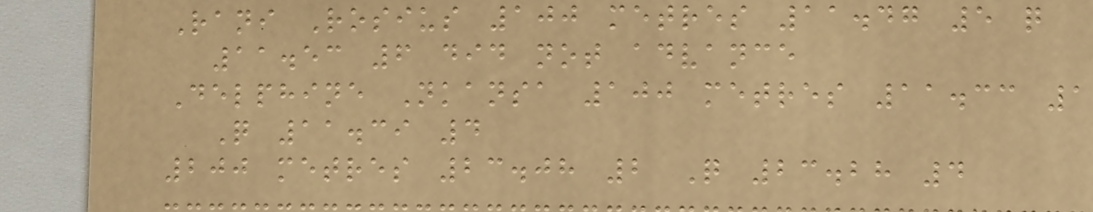Rani Rosius 100 metres 11.47 5 q
11.53 6 did not advance
Delphine Nkansa 100 metres 11.33 1
Q 11.39 4
200 metres 23.08 2 Q 23.28 4
